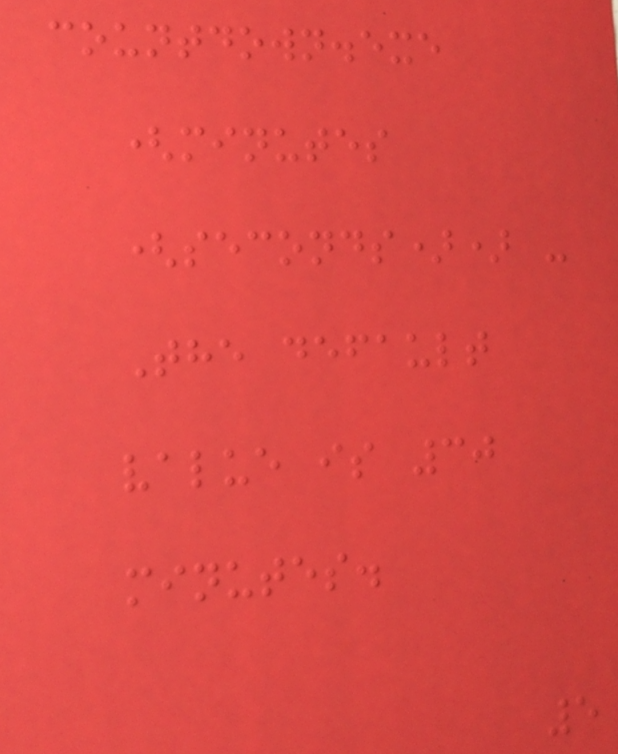countdown.exe
(minutes
(seconds)) -
The default
value is 30
minutes.
5
